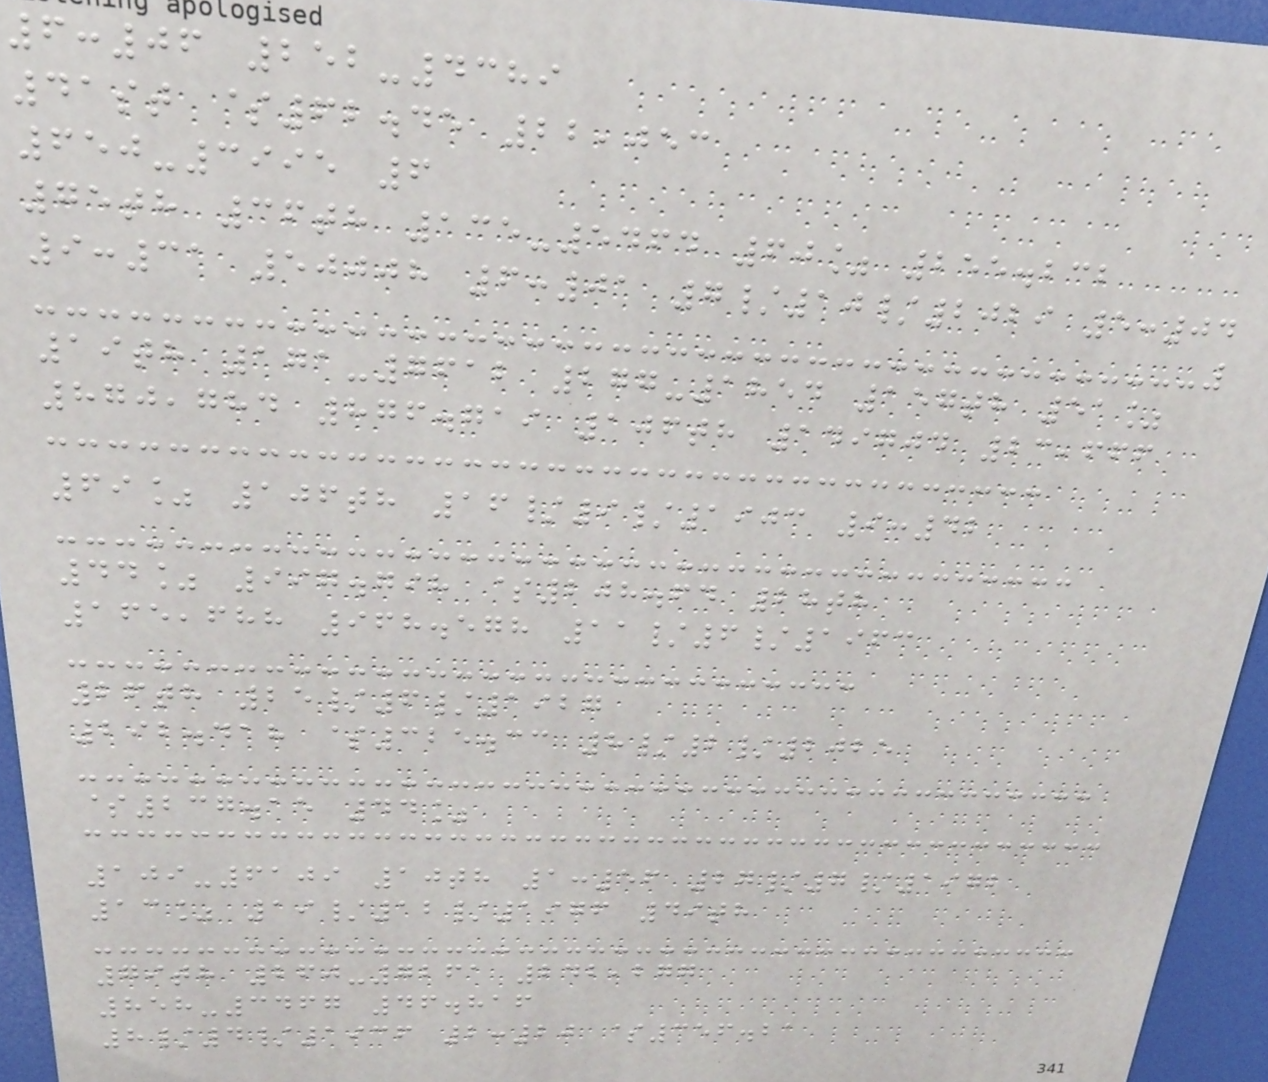6:06 252-4389
41st $62.45 22,053
650-3995 6
75th 36th 135-5464 60% 255.232
9:31 50008 6:01 7/10/2029 5:04
19th 171-7612 277-1854 157th 51%
870,784 876.719 106th 149704 23,666
69% 106th 16/9/1903 9:42
44% 997.798 $208.64 28th
165,688 968.578 11/6/1963
26th 25/6/1927
292.418 $325.33 8/2/2025
$237.15 44%
109-6109 10th 1:56 27/7/1972
13% 19/12/1976 49th
79th 260-7261 242,277
858-3467 46.816
8/4/1936 2:20 $356.21
